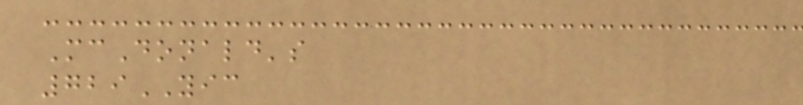McDonald's
729YIC
